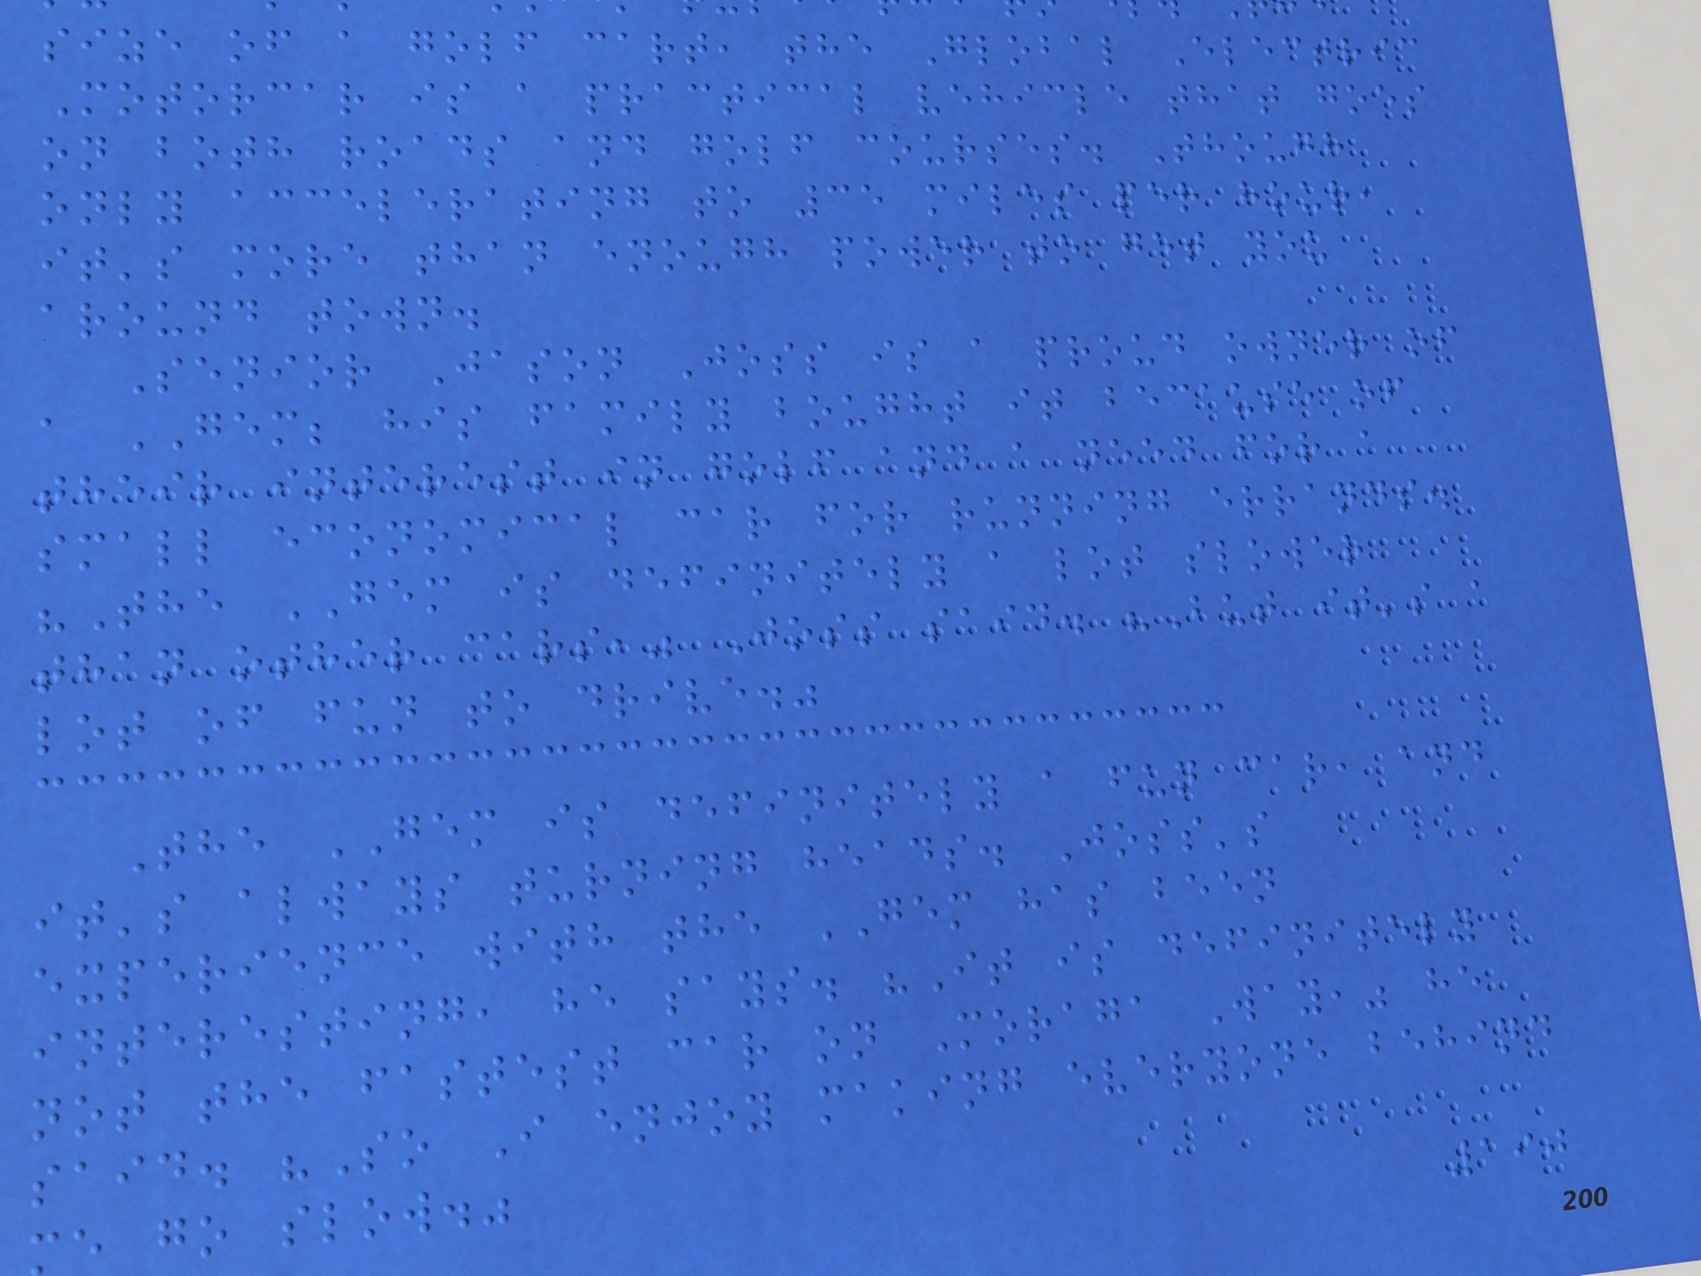size of a golf cart, the Global Electric
Motorcar is a practical vehicle that goes
on both roads and golf courses. Though
only accelerating to 35 miles per hour,
it's more than enough power to get you
around town.
Senior Jason Joss is a proud owner of
a GEM; his family bought it because of
their interest in golf and a need for a
small economical car for running errands.
"The GEM is definitely a lot slower
than other cars," Joss said. "But it's a
lot of fun to drive."
The GEM is definitely a fun car, and
it's always turning heads. Joss's
experience with the GEM has been
interesting, he says. "It is definitely
not the fastest car on Moraga Way," he
said. "So I enjoy making everyone behind
e go slow."
190
